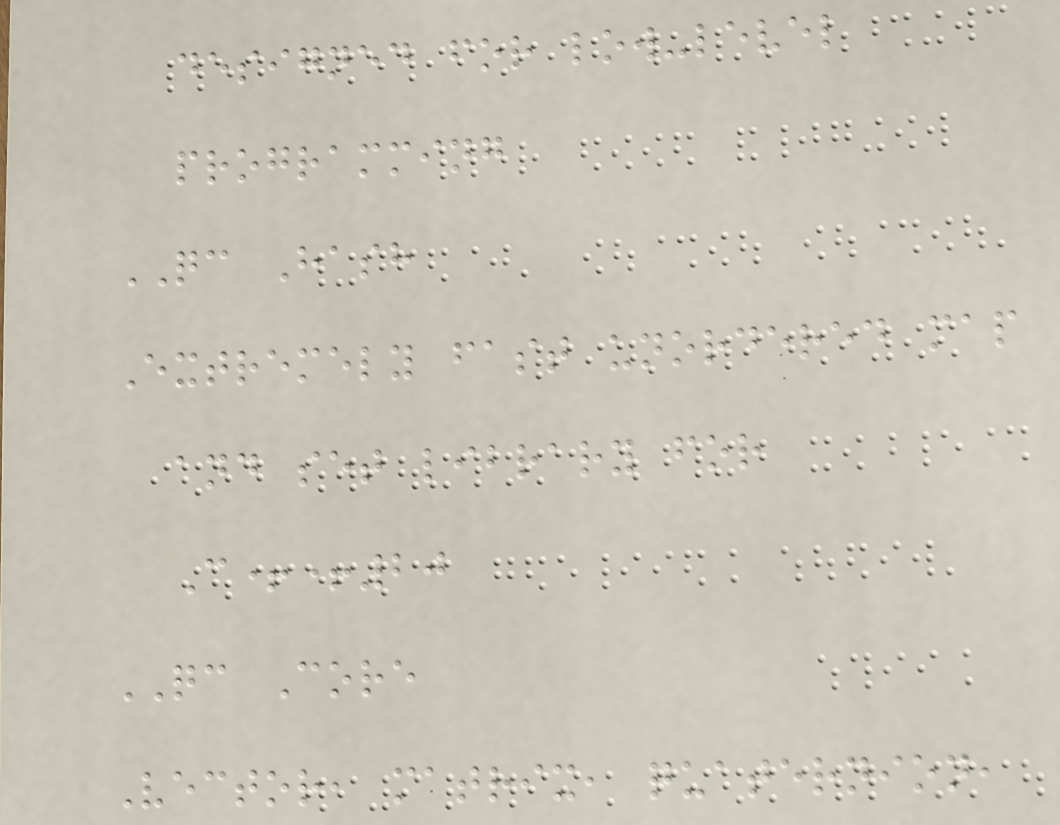designed for low-level
programming
QC Hash
Extremely fast unordered map
and set library for
C++20
QC Core
Vector, matrix, quaternion,
